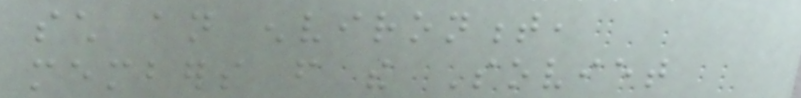such an environment,
members from the Soviet
